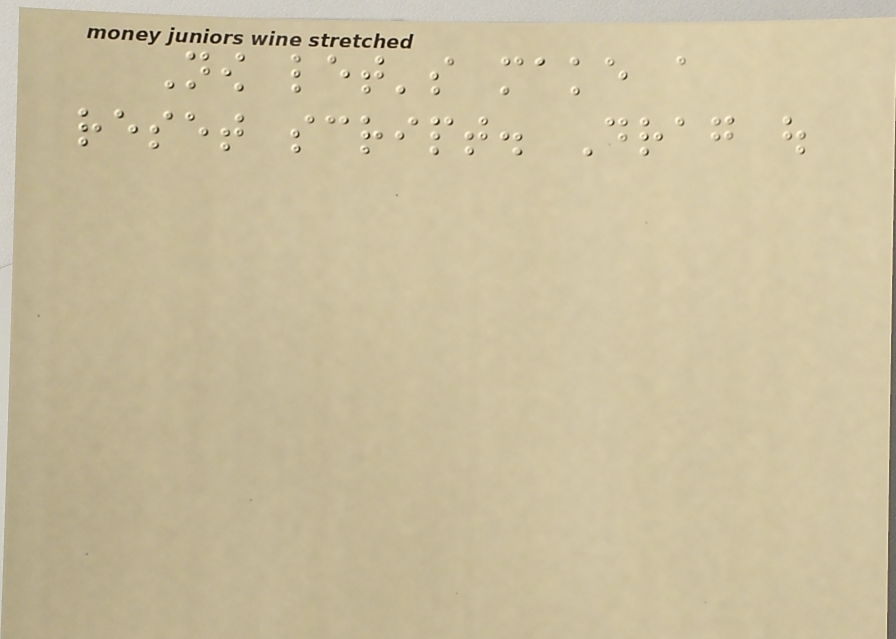Now let's make a
reset script. Drag out
